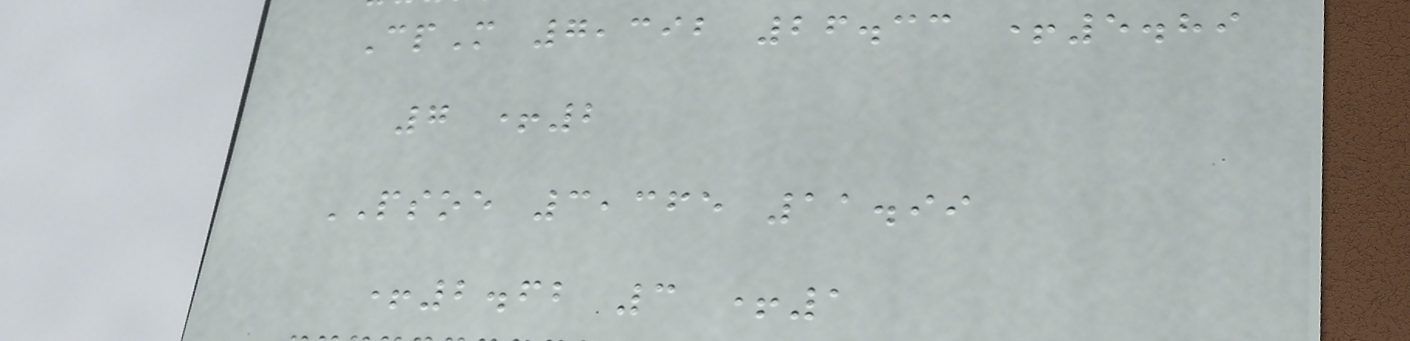CpM 7,392 26.33 +5.89
7 +2
PSOE 3,365 11.99
+2.62 3 +1
